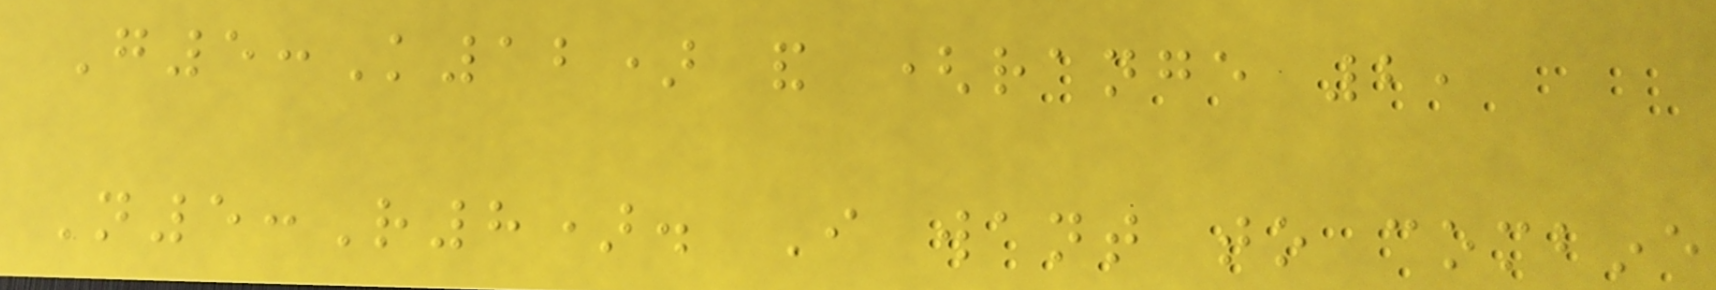G5:K12) and (range 2,
N5:R8). I want to combine
